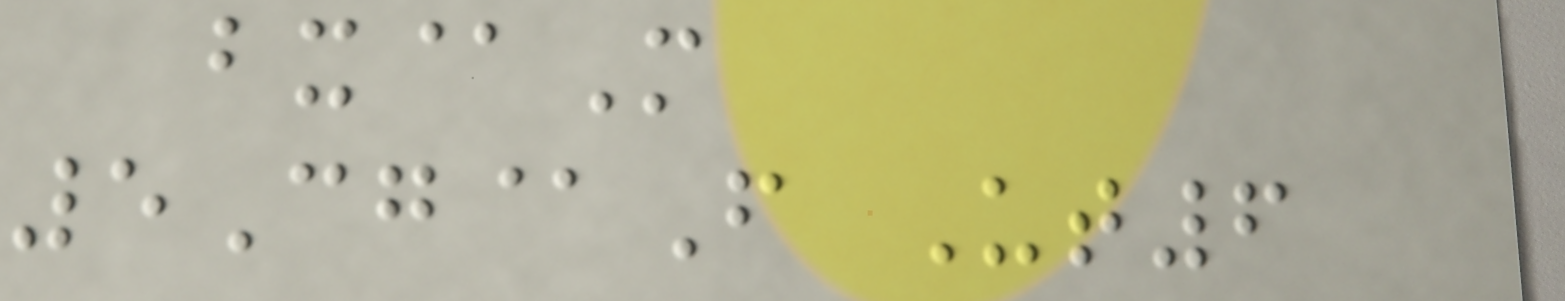bx@M
5Cg@F Ut6
